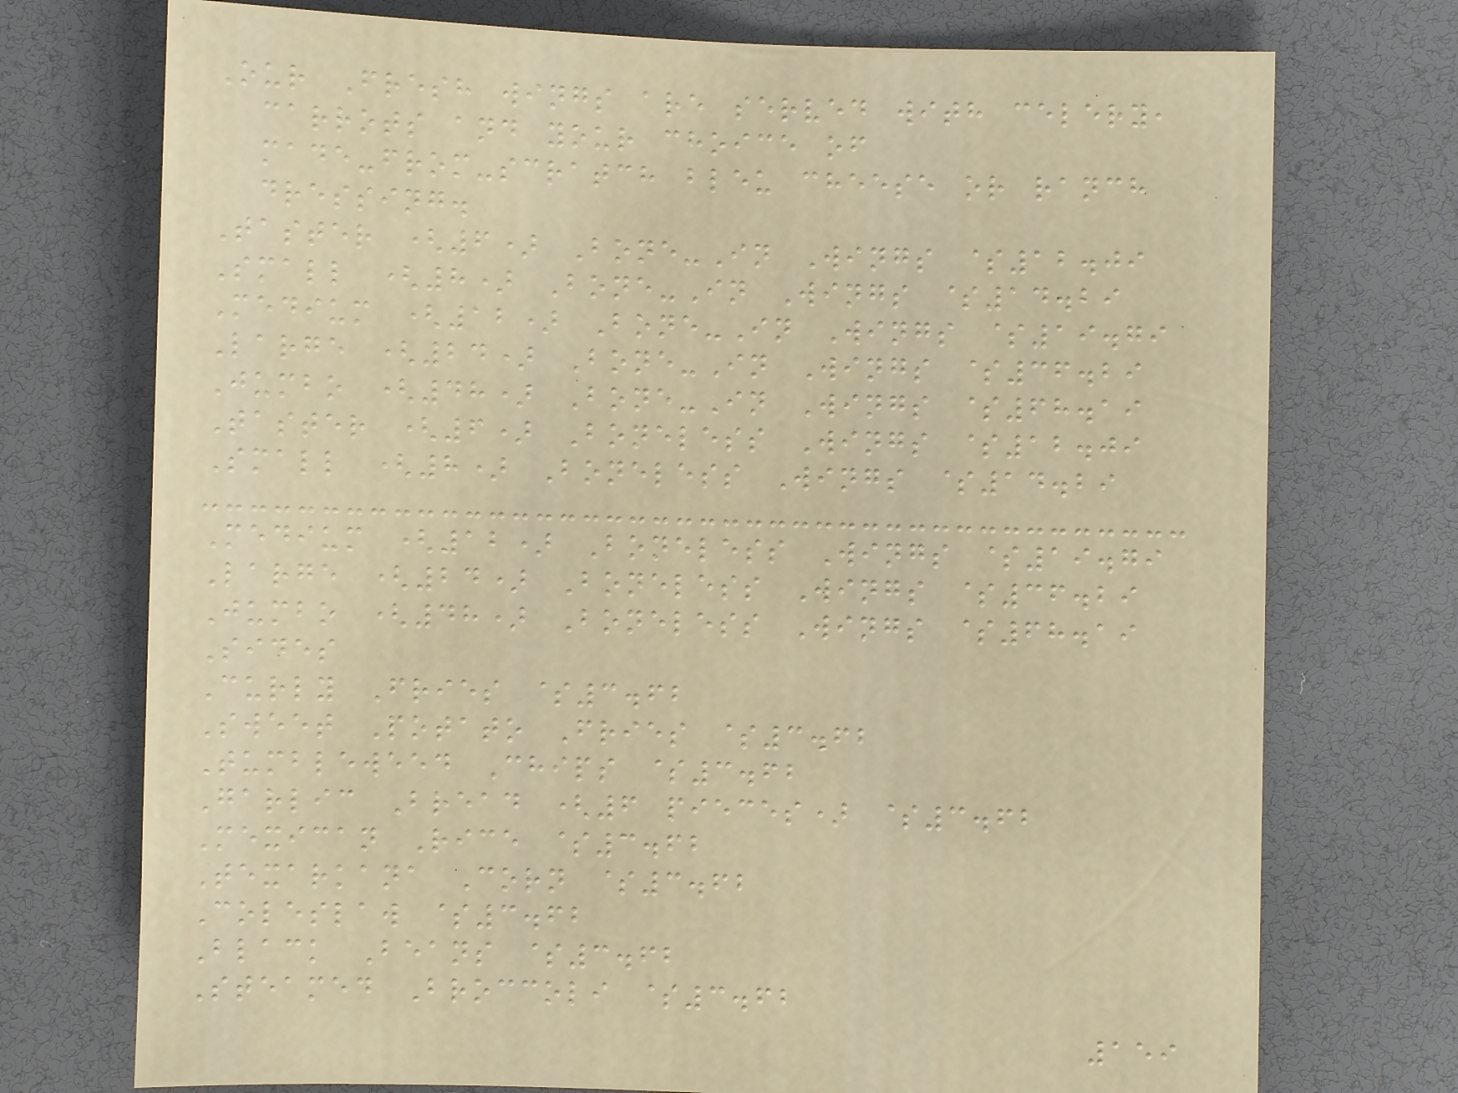Our Fresh wings are served with celery,
carrots and your choice of
made-from-scratch bleu cheese or ranch
dressing.
Taster (6) Bone-In Wings $12.09
Small (8) Bone-In Wings $14.29
Medium (12) Bone-In Wings $19.79
Large (24) Bone-In Wings $36.29
Jumbo (48) Bone-In Wings $68.19
Taster (6) Boneless Wings $12.09
Small (8) Boneless Wings $14.29
Medium (12) Boneless Wings $19.79
Large (24) Boneless Wings $36.29
Jumbo (48) Boneless Wings $68.19
Sides
Curly Fries $3.62
Sweet Potato Fries $3.62
Tumbleweed Chips $3.62
Garlic Bread (6 pieces) $3.62
Mexican Rice $3.62
Texarkana Corn $3.62
Coleslaw $3.62
Black Beans $3.62
Steamed Broccoli $3.62
159
